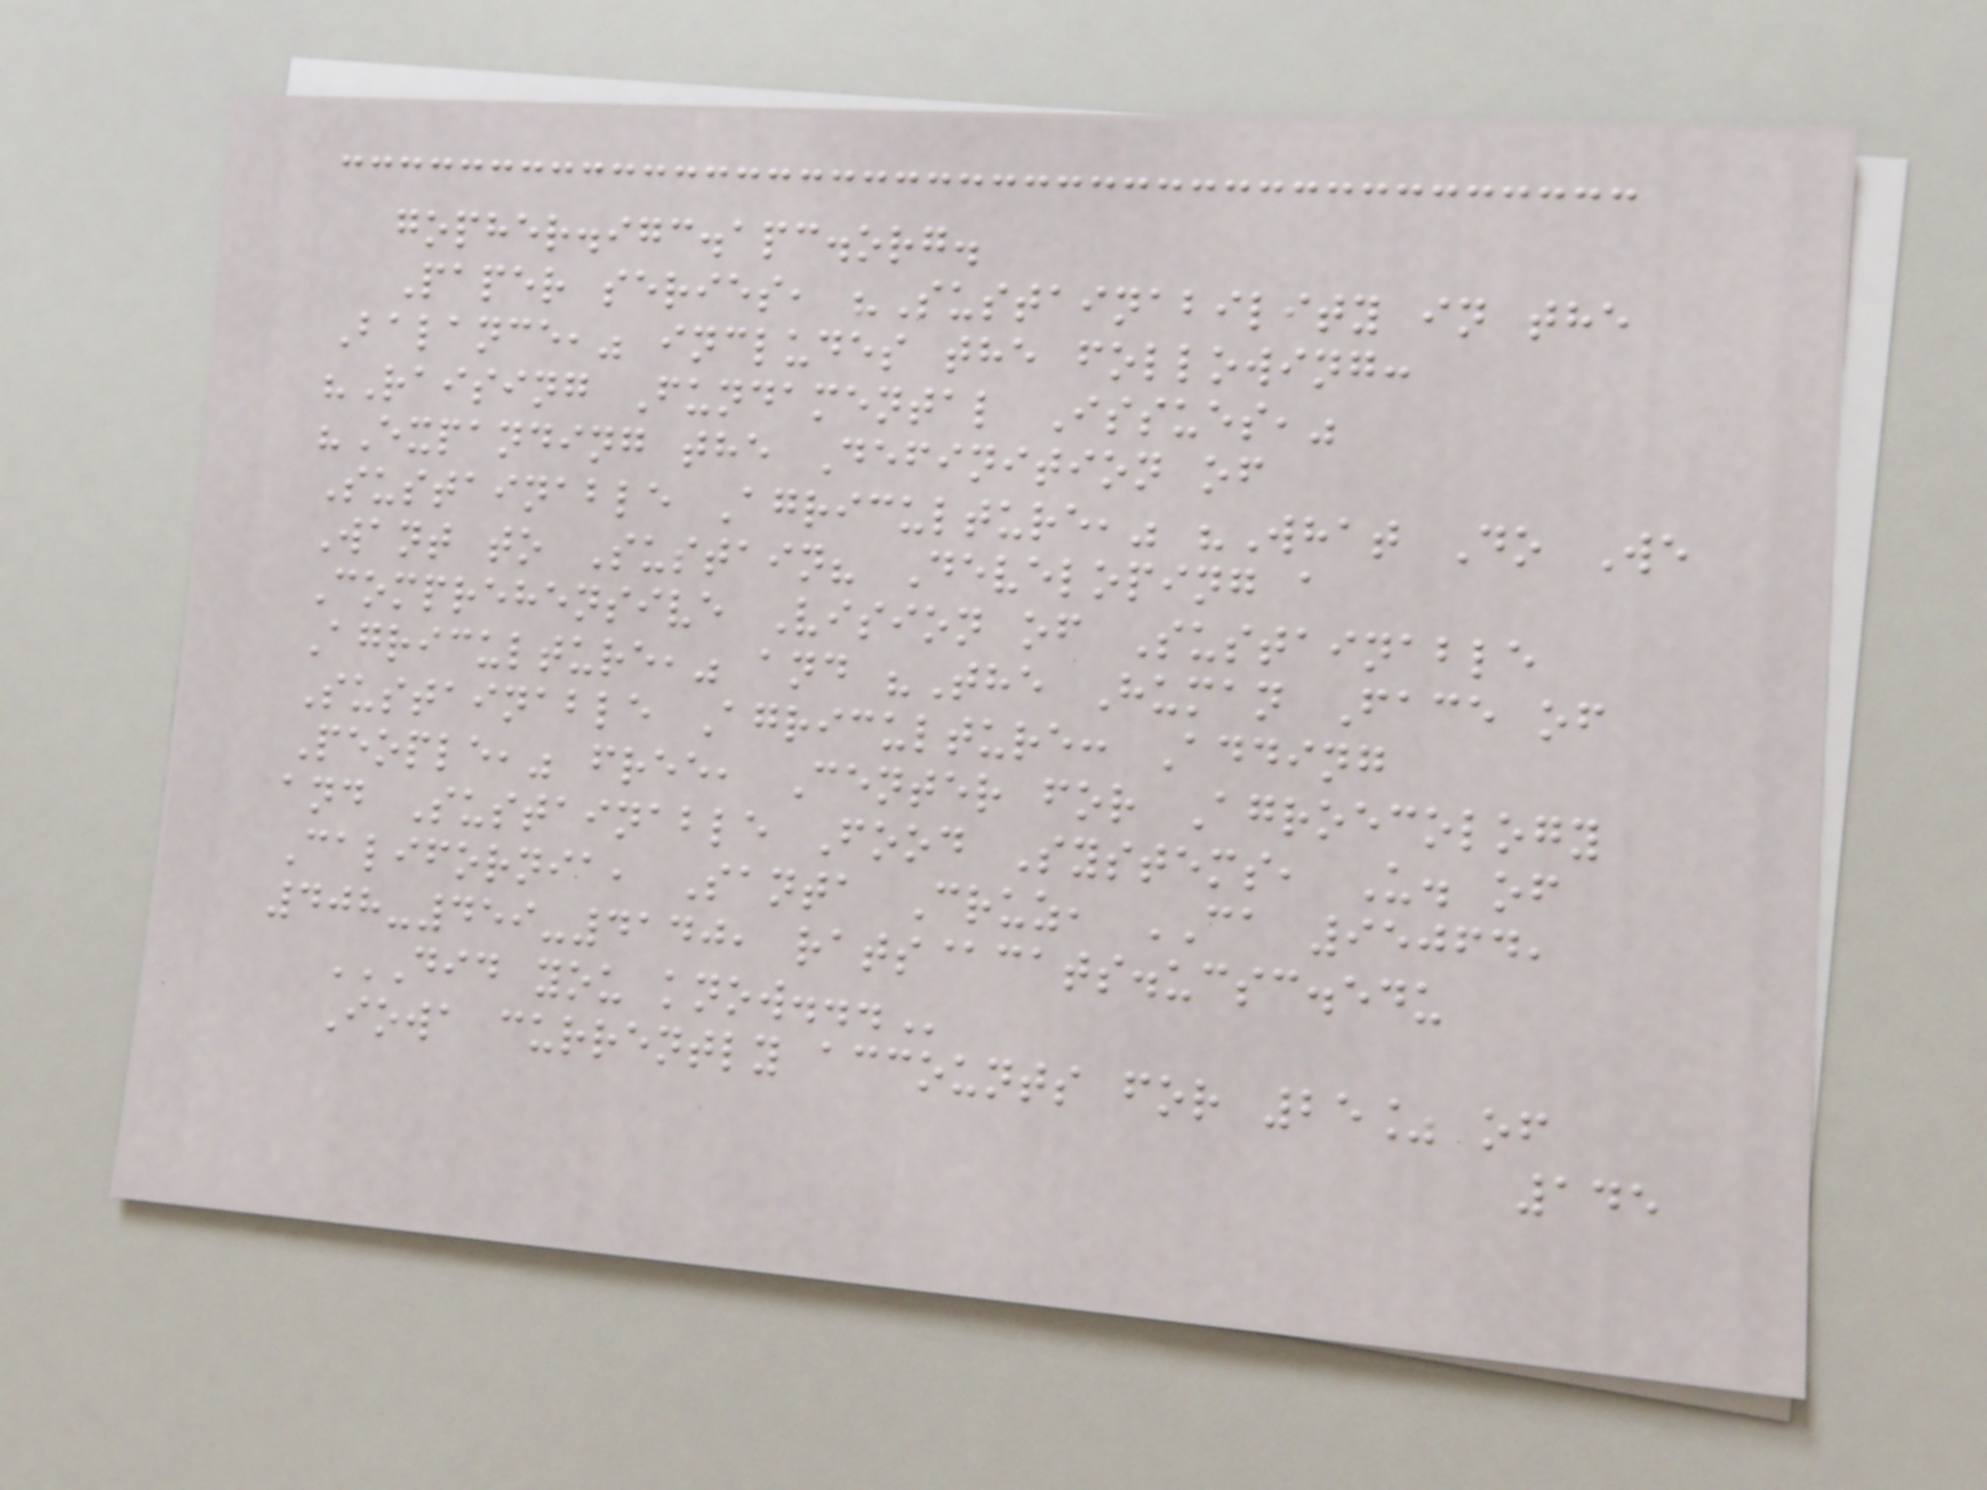gopher.igc.apc.org.
Paper series, "Sustainability in the
Balance," includes the following:
"Raising Fundamental Issues,"
"Expanding the Definition of
Sustainable Agriculture," "What Do We
Want to Sustain? Developing a
Comprehensive Vision of Sustainable
Agriculture," and "The Human Face of
Sustainable Agriculture: Adding
People," free, Center for Agroecology
and Sustainable Food Systems, U. of
California, Santa Cruz, CA 95064,
408-459-4140, rats@cats.ucsc.edu
DID YOU KNOW...
Iowa currently accounts for 25% of
145
